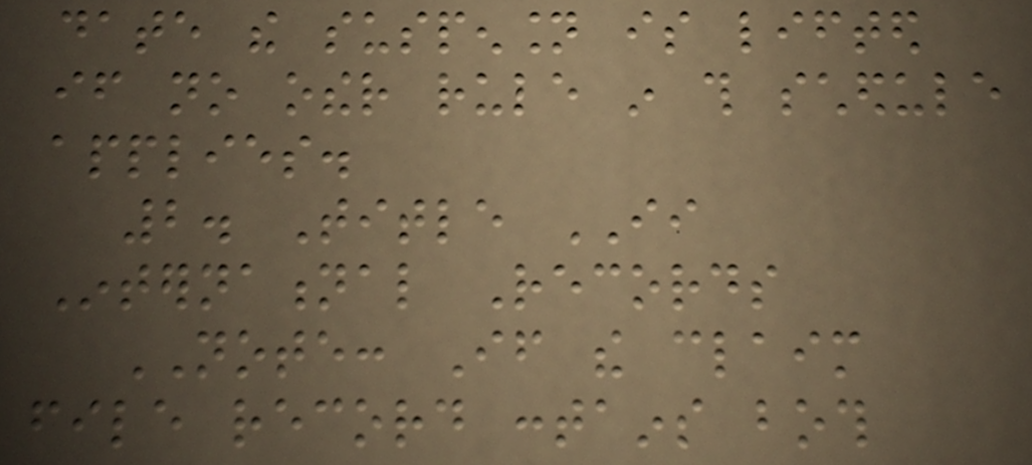date the suspension is lifted
if no other rule in this schedule
applies.
2. Title II
International Records
NOTE: If the claim
file record contains both
